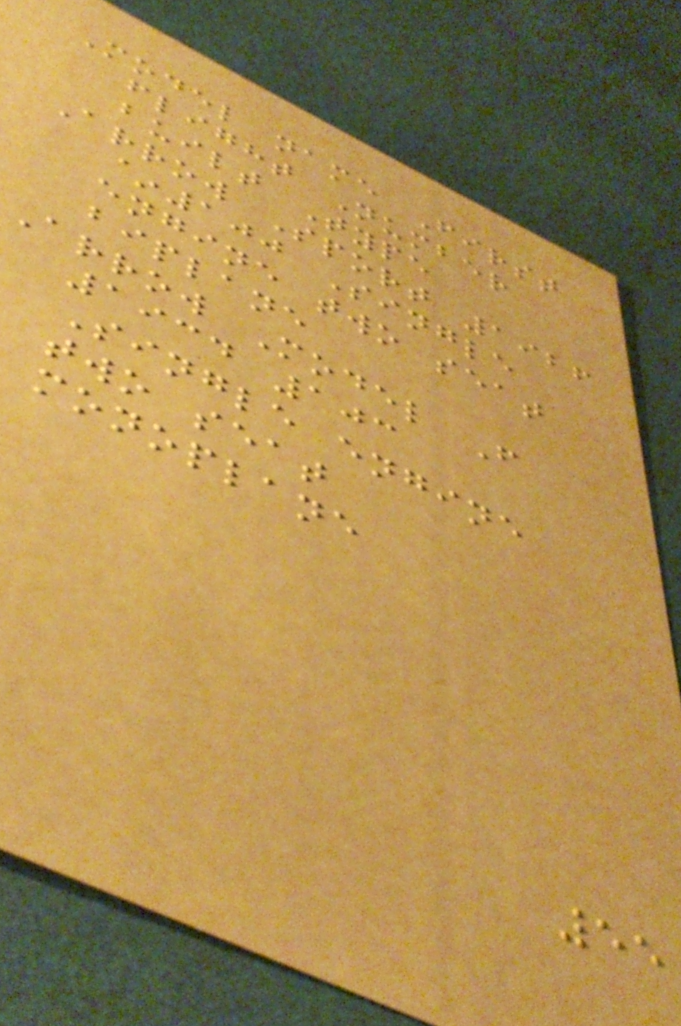Model name First
flight Number
built Type
Arrow Sport 1926
~100 Single
engine two seat
biplane
Arrow Model F
1934 103
Single engine
two seat
monoplane
55
